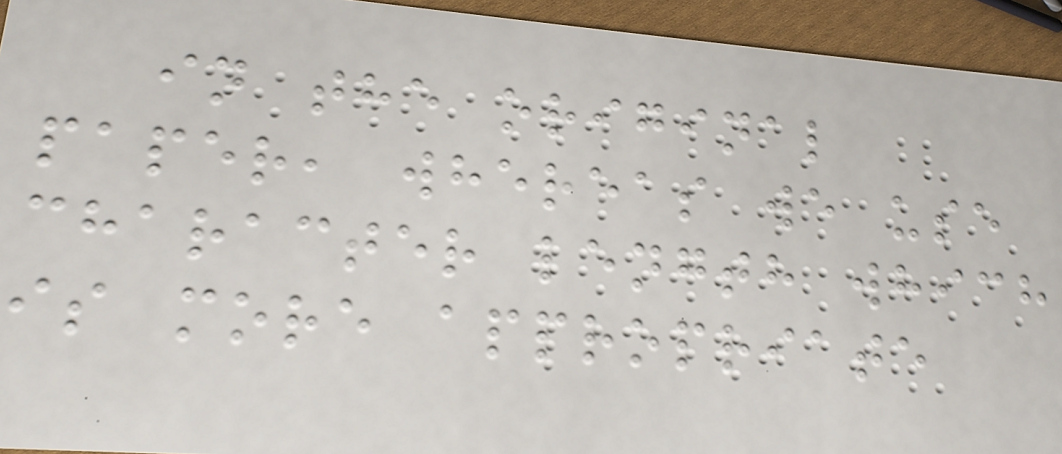in the original
paper, whereas we use
character length which
is more appropriate
